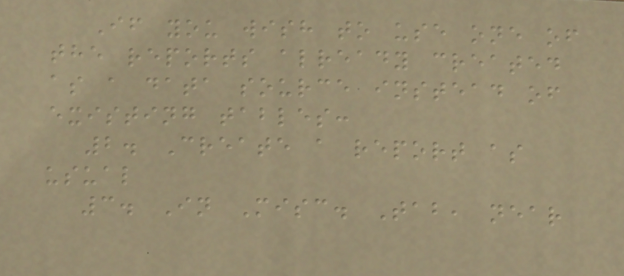If you wish to use one of
the reports already created
as a data source instead of
existing tables:
2. Create a report as
usual
3. In Misc. Tab, near
